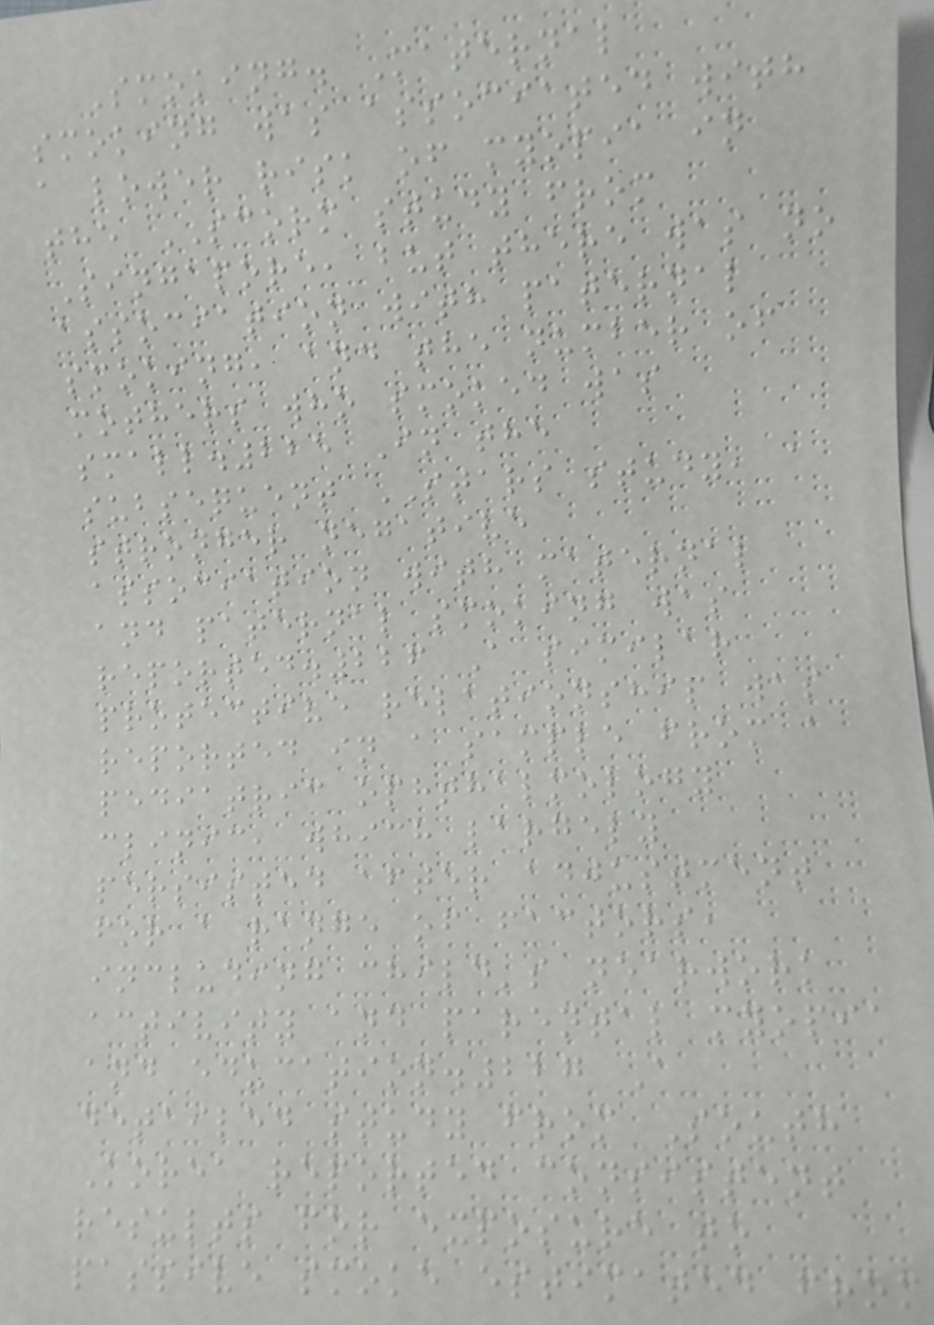Smoking. Maternal
smoking was associated with
a lower risk of myopia in
the SCORM study from
Singapore, but there was no
association with paternal
smoking, and the number of
mothers who smoked was
small.225 In the
subsequent STARS study, a
stronger negative
association with maternal
and paternal smoking was
reported.226 A similar
protective relationship was
reported in a sample from a
pediatric ophthalmology
clinic, which largely
persisted after adjustment
for a range of factors,
including child's nearwork
activity and parental myopia
and education.227 A
detailed study from South
Korea reported consistent
results for exposure to
passive smoke estimated from
